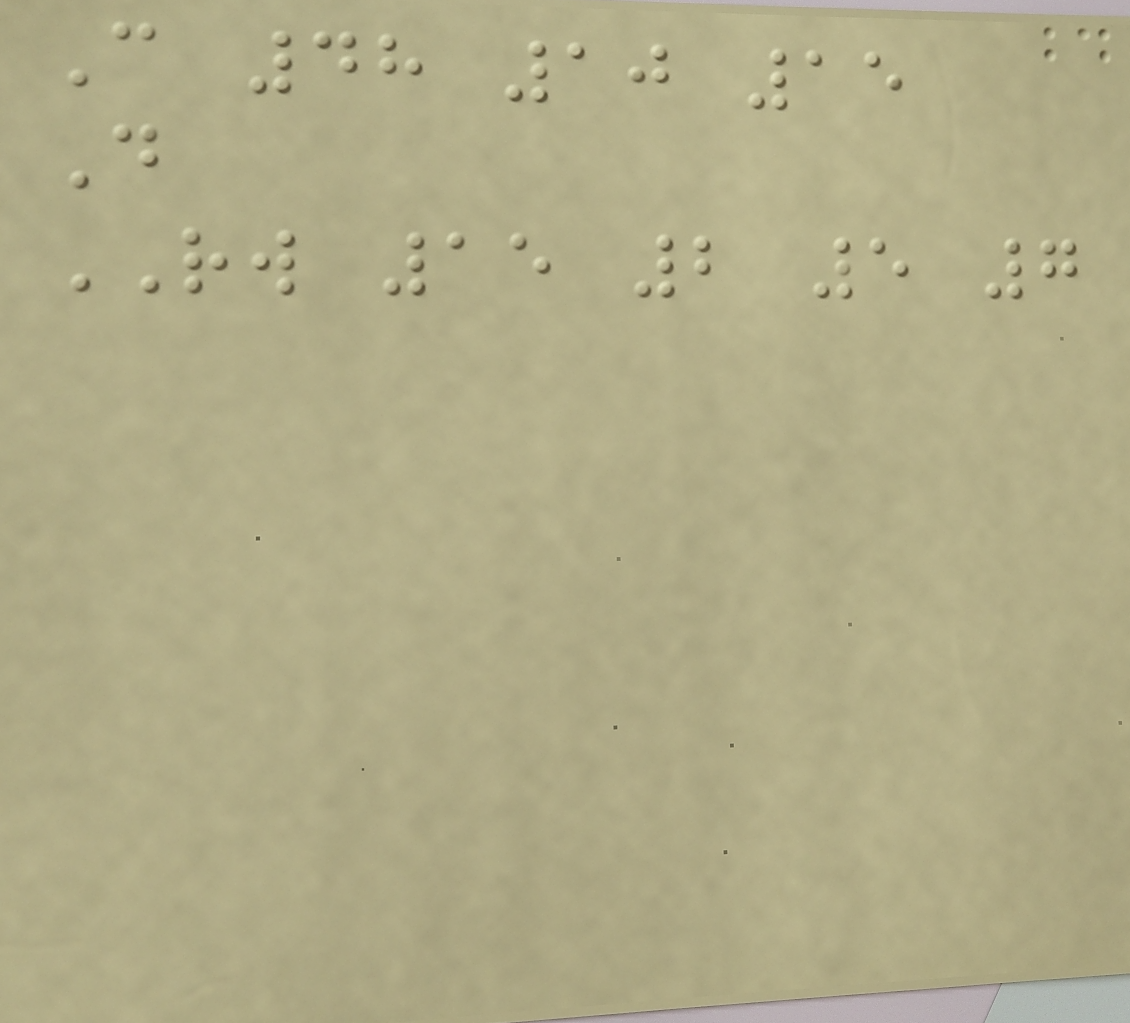C 48 10 15
D
RW 15 2 5 7
